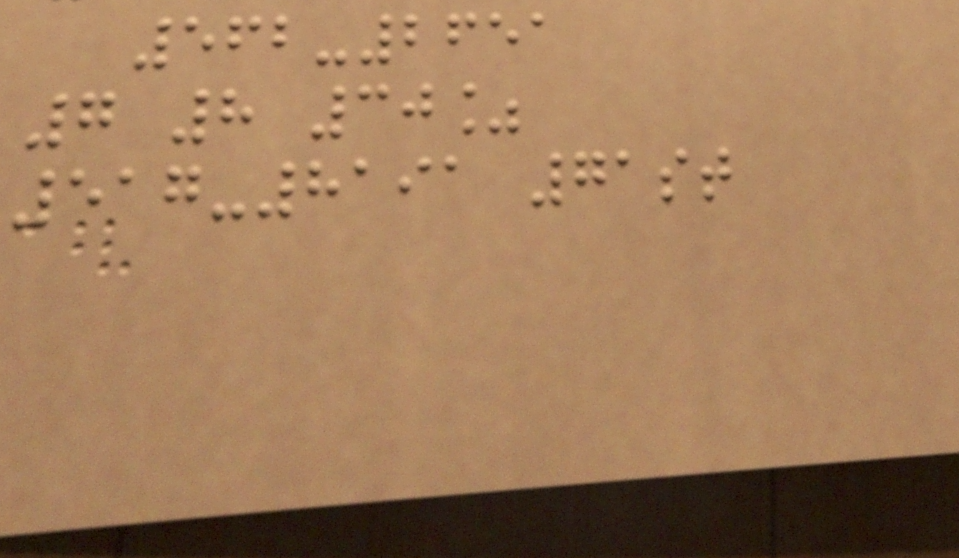562-2651
7 8 30%
517-8191 71st
